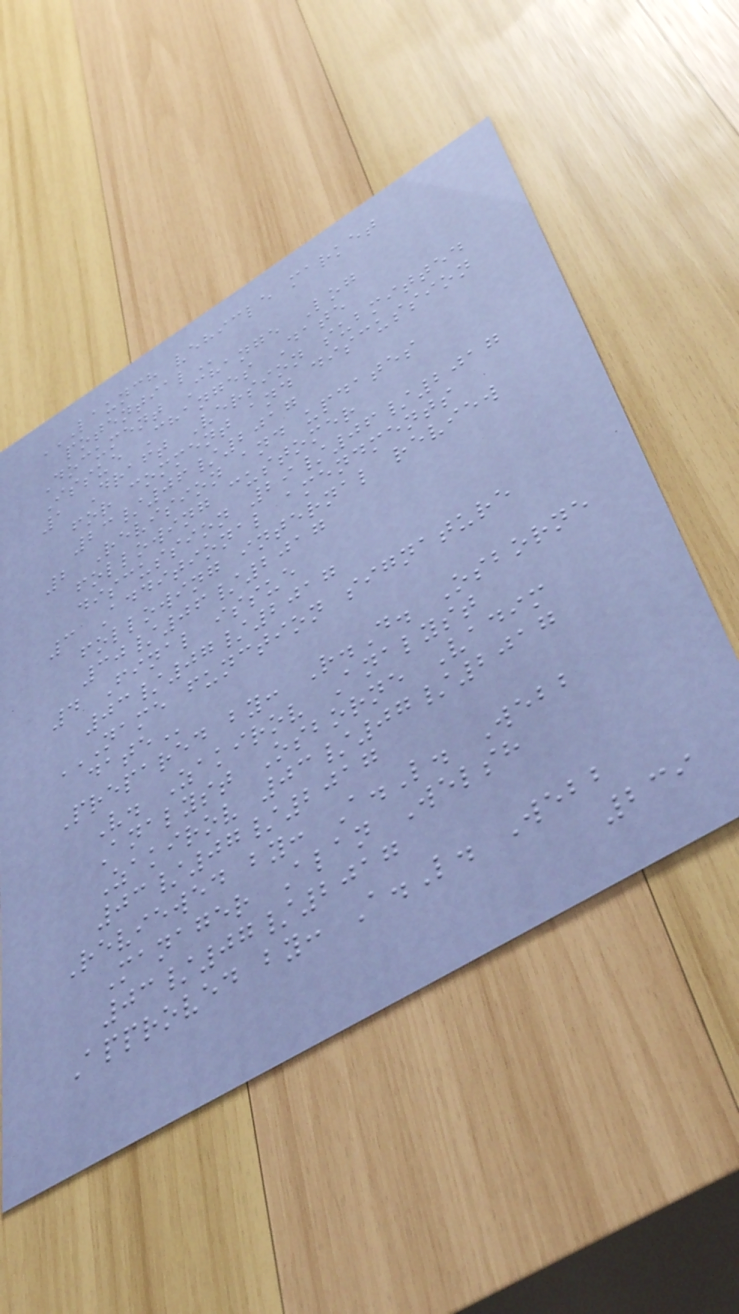LAUNCH VEHICLE MARKET
POTENTIAL
Document Change Log
Issue Changes Date
1 Draft Version submitted
for comment and discussion
23/06/2017
2 Revision and updates
following customer
discussion 29/06/2017
3 Additional amendments
following internal review
30/06/2017
4 Final issue
03/07/2017
NAME FUNCTION SIGNATURE
DATE
Prepared by: R.D. Osborne
V. Zakirov Analyst
Analyst Osborne Vadim
Zakirov 03/07/2017
03/07/2017
Reviewed by: A.L. Webb
Manager Alan Welsh
03/07/2017
Approved by: A.L. Webb
239
